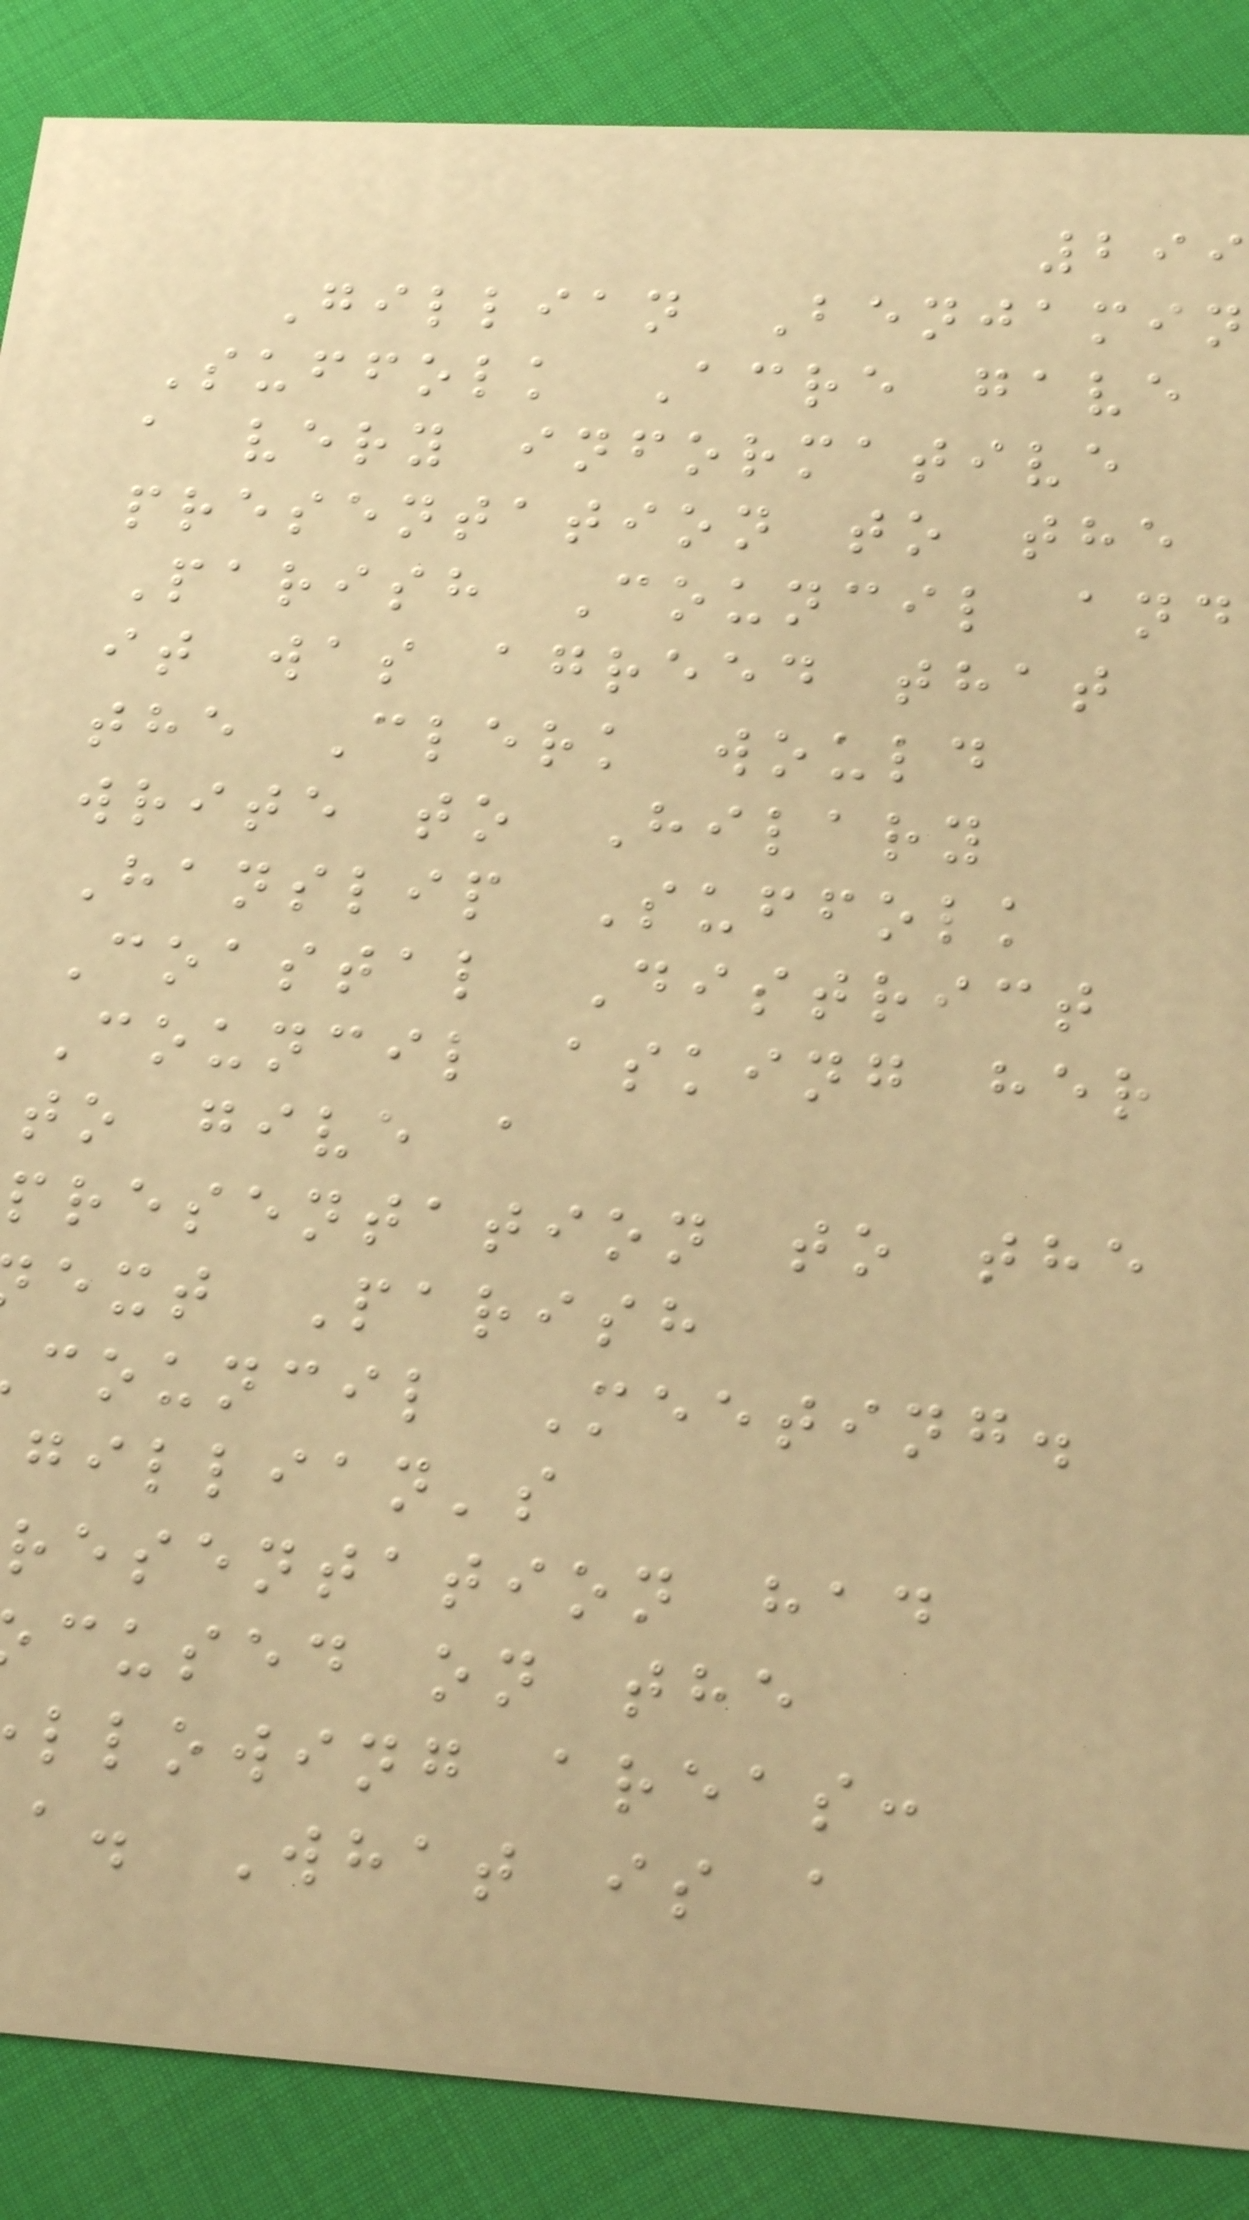299
Gillian Benjamin
Suffolk Acre gave
a very informative
presentation to the
Parish Council and
it was agreed that
the Clerk would
write to Hilary
Hanslip Suffolk
Coastal District
Council asking her
to give a
presentation to the
ext Parish
council Meeting.
gillian's
resentation had
cused on the
llowing areas:
a. What is a
